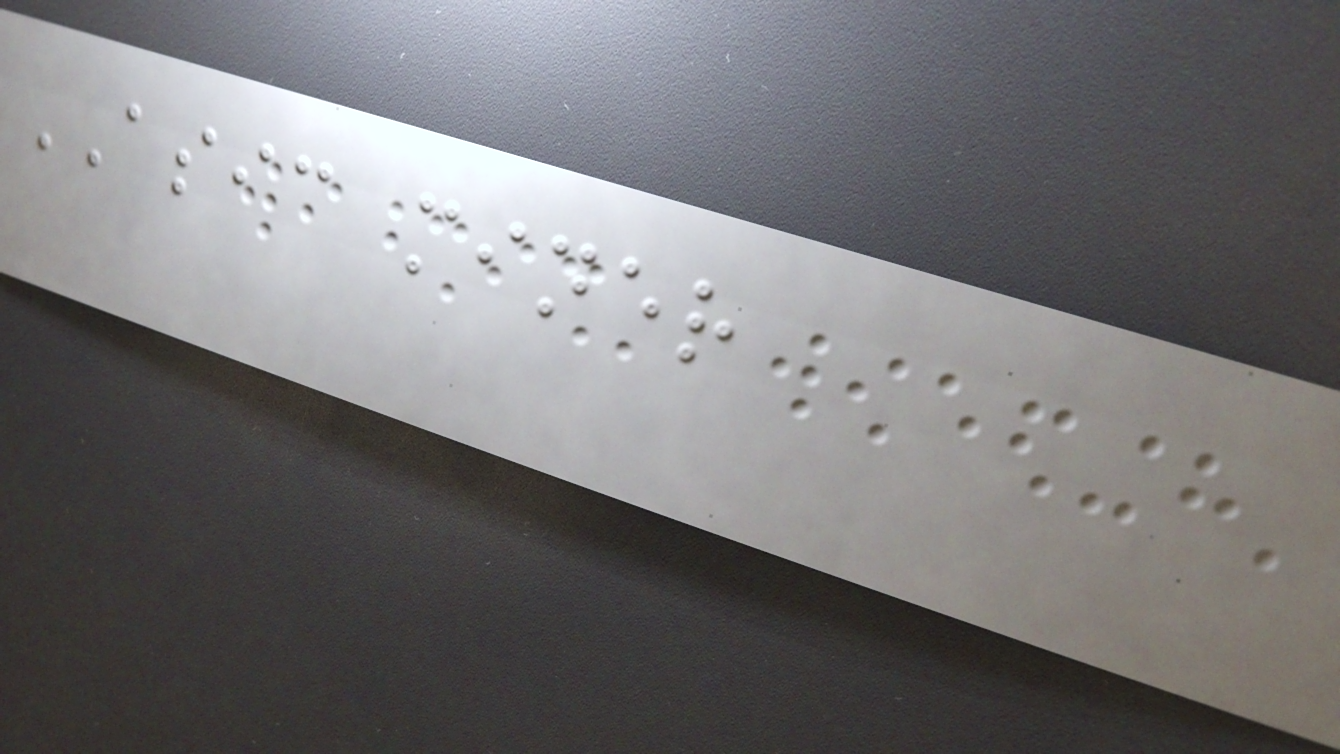ASIC miner
